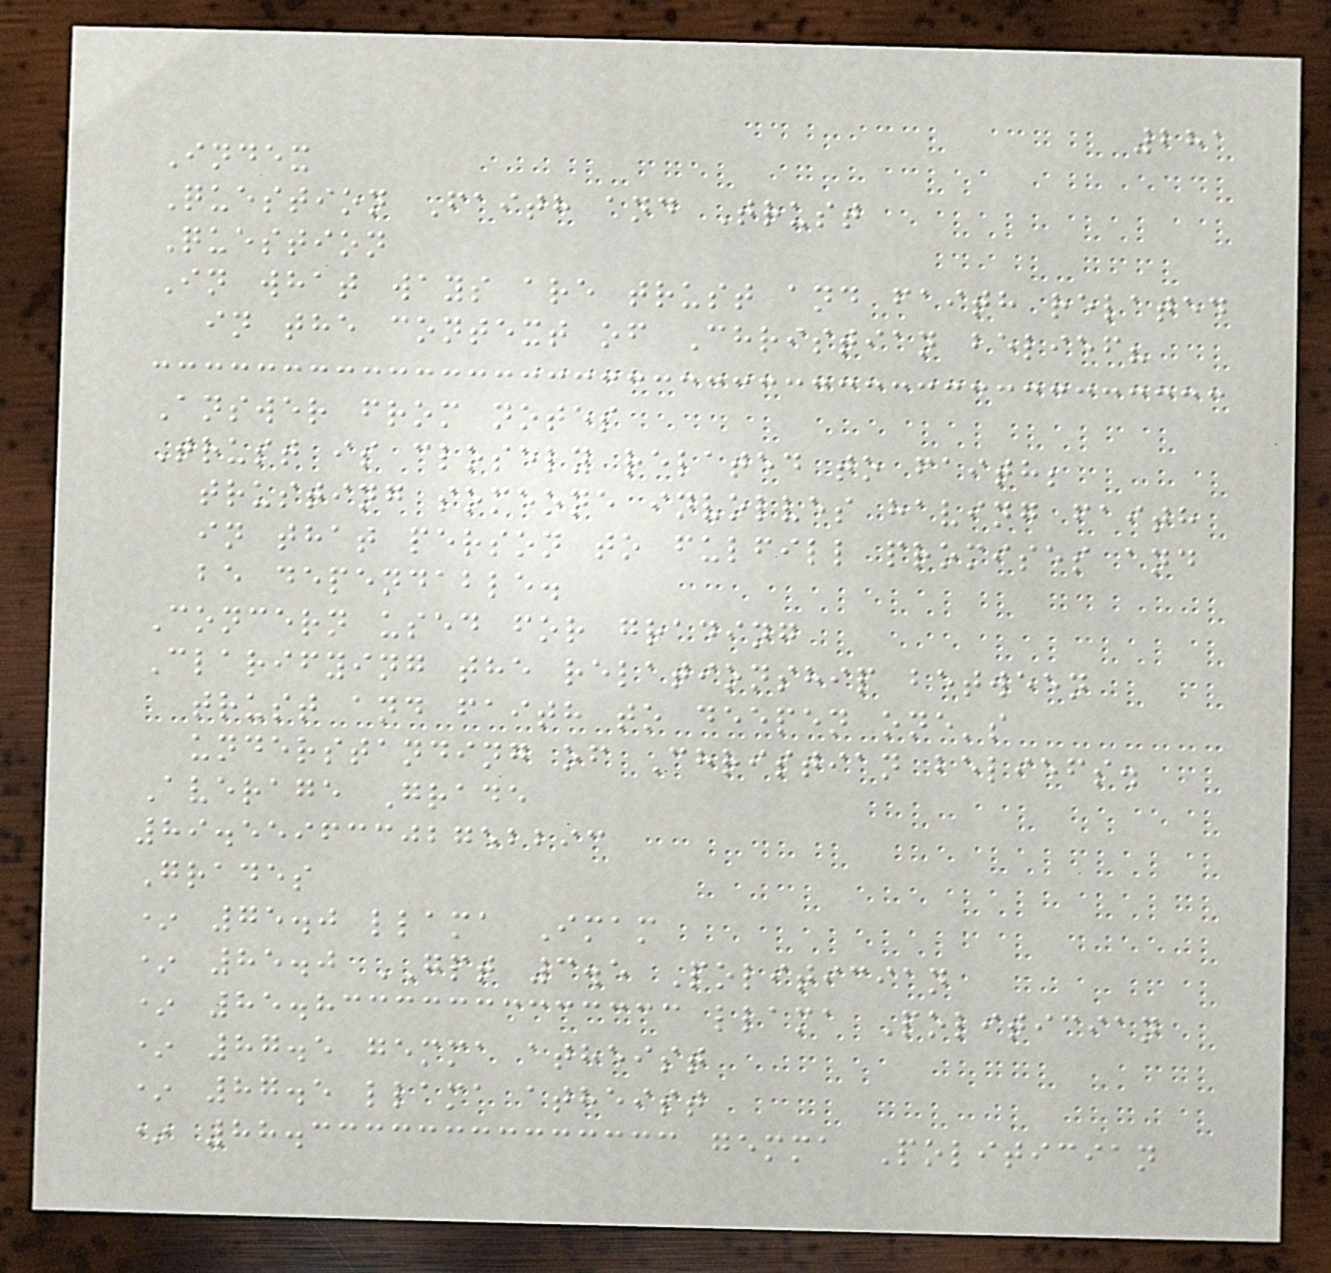281
Index
Question Faith and Trust
Question
In what ways are trust and faith related
in the context of Christian belief?
Answer from notes
Trust is closely related to faith;
trusting someone involves having faith
in that person to fulfill promises and
be dependable.
Concern used for grading
Clarifying the relationship between
trust and faith to deepen one's
understanding of Christian beliefs.
Average Grade
89.55963302752293
Grades
* 75.0 llama Imam
* 85.0 GPT 3.5 Politician
* 85.83333333333333 llama Politician
* 87.5 gemma atheist
* 87.5 llama atheist
* 88.33333333333333 gemma Politician
